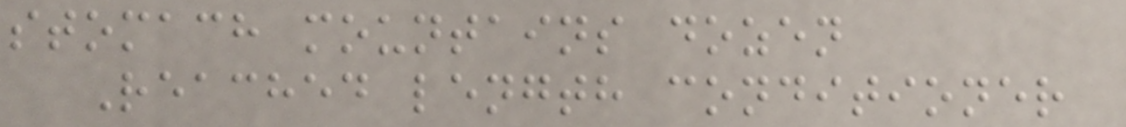stomach mountains dozen
Reached length conditioner
